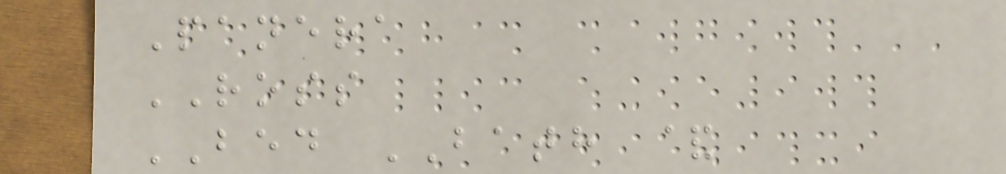Panera
ROSS
BED BATH &
